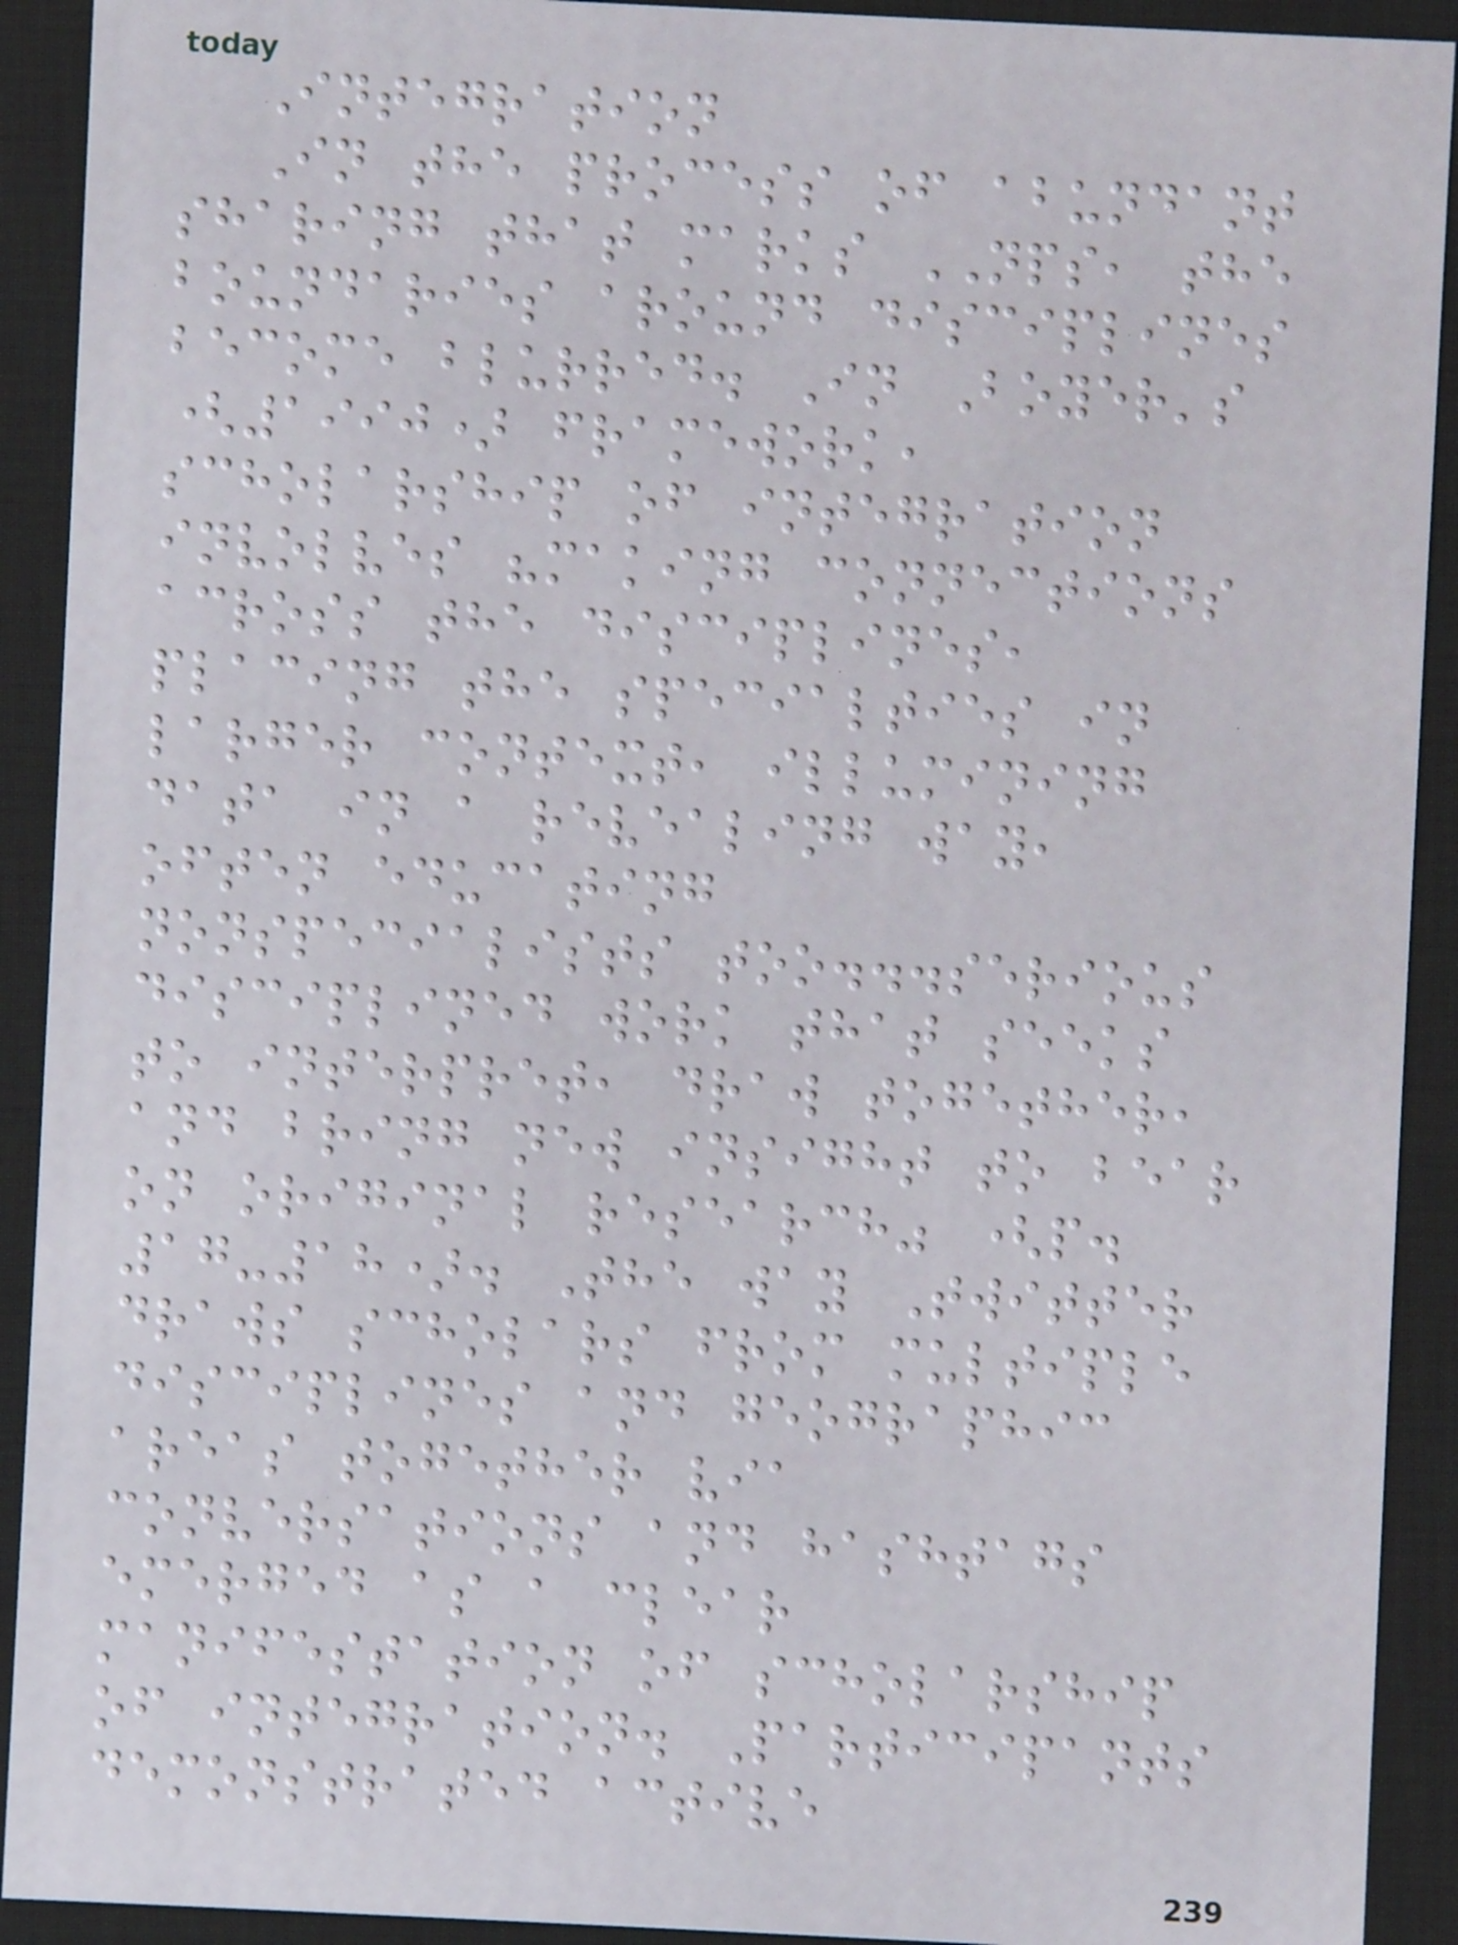Integration
In the process of abundant
sharing that marks NPS, the
boundaries around disciplines
become blurred. In Boyer's
(1990) framework,
scholarship of integration
involves "making connections
across the disciplines,
placing the specialties in
larger context, illumining
data in a revealing way,
often educating
nonspecialists too...serious
disciplined work that seeks
to interpret, draw together,
and bring new insight to bear
on original research" (p.
17-18). The way Twitter
draws scholars from multiple
disciplines and geographic
areas together via
conversations and hashtags
emerged as a clear
manifestation of scholarship
of integration. Participants
demonstrated active
